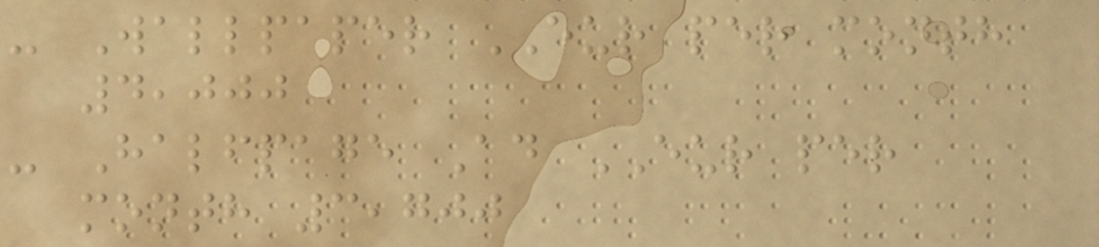- Wallpaper EUR per month
4,000
- Halfpage Ad EUR per
month 3,700
